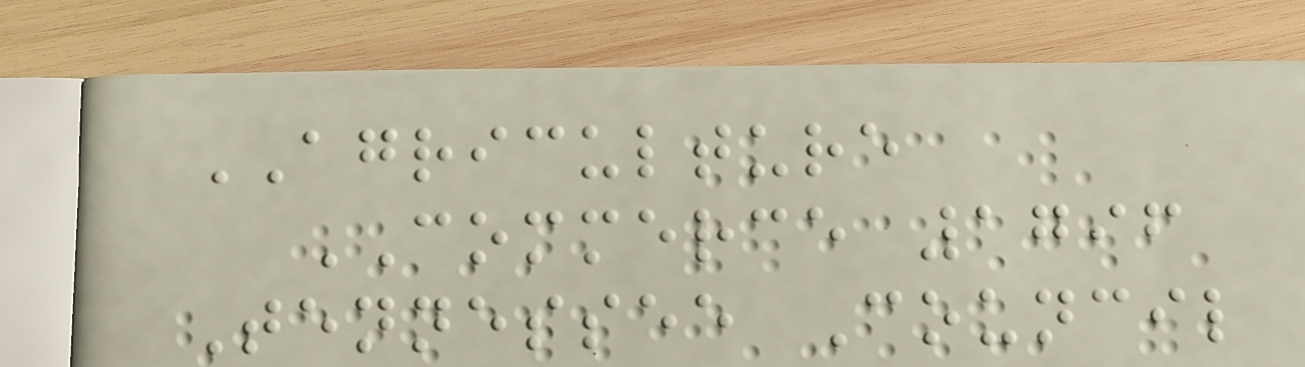AGRICULTURE
COMMERCE 1796
Tennessee Council
